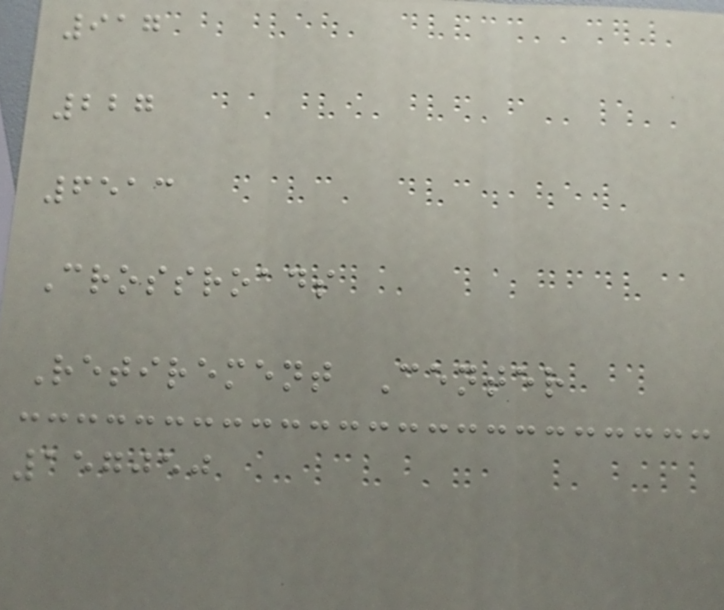917
227
6513
Crossroads
Retirement Center
157050
